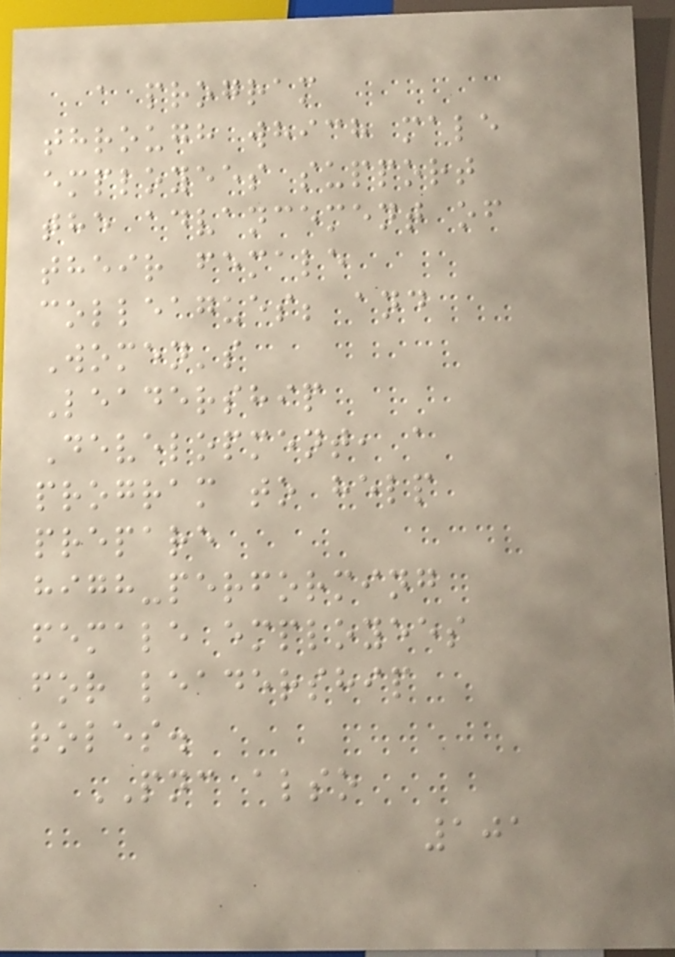a program
through which male
employees support
the advancement of
their female
colleagues; and
Women's
Leadership
Development, a
program to help
prepare
high-performing
female employees
for leadership
roles.
PNC also
101
